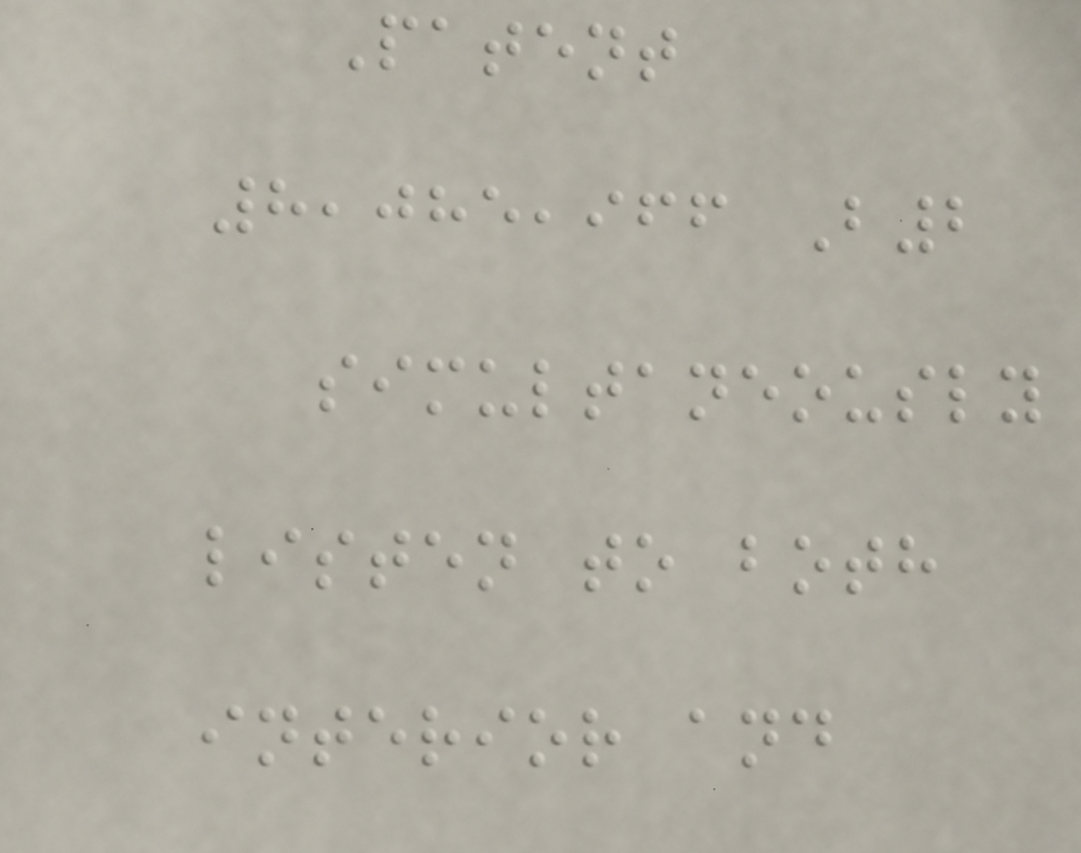Patent
8,085,966 B2
simultaneously
listen to both
interior and
